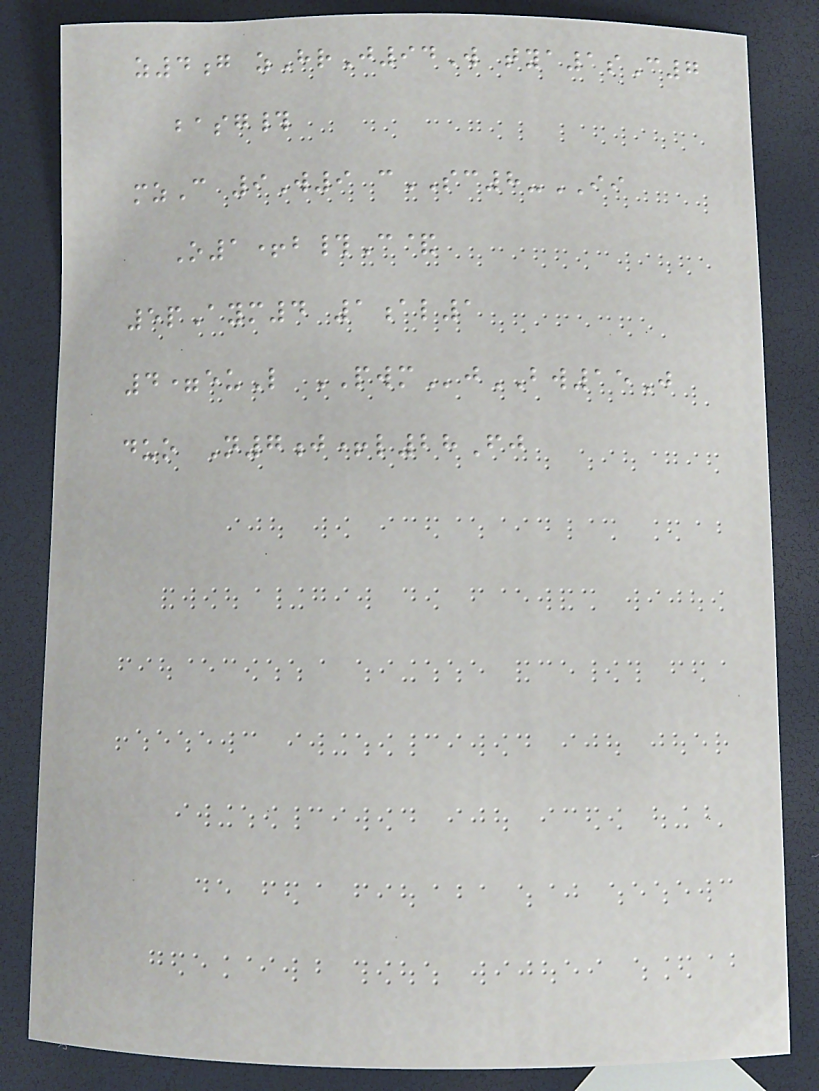z4g zHrJ94W tya1sC7
basg#
mzC 9W9 cSC8-II
O1+b#C&
5pAym4 1al1
4=euL PWMjBW15J
duo N7j+l28Fj
